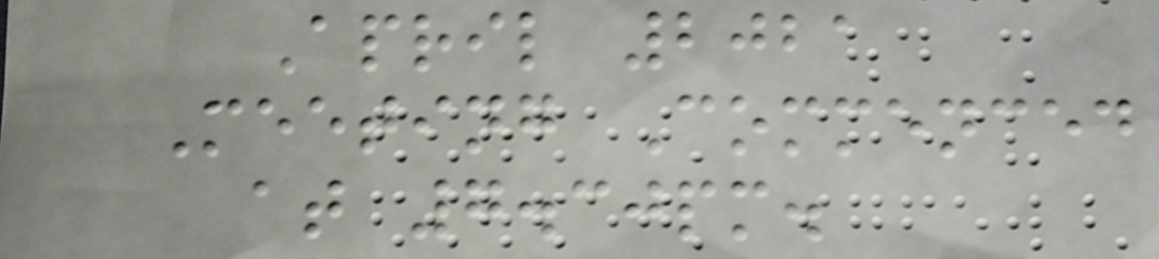April 2021
Meeting Commenced
at 7.30pm.
